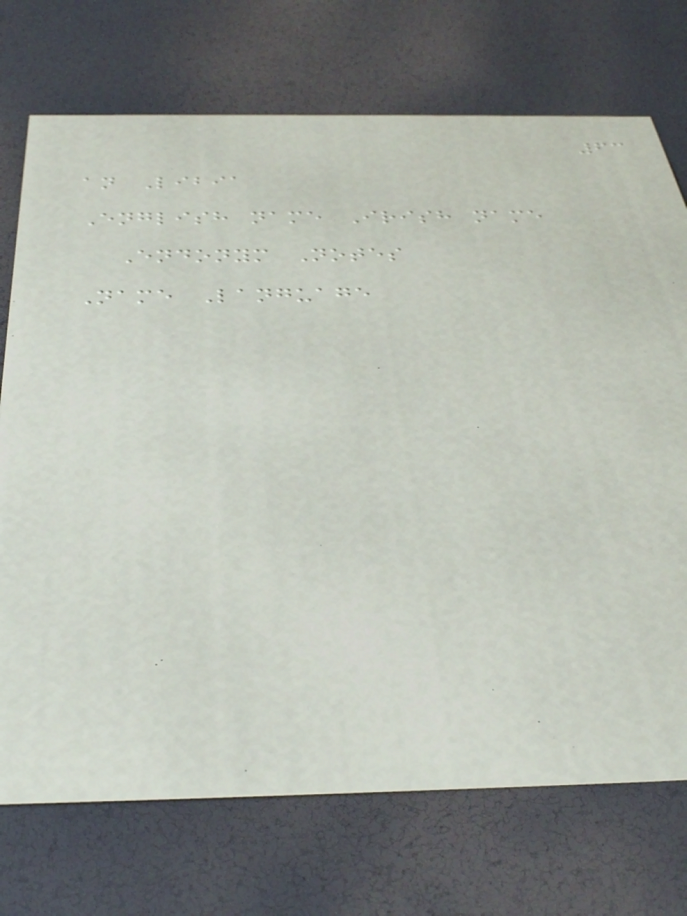63
an Libia
English name Irish name
Endonym Notes
Name Language
